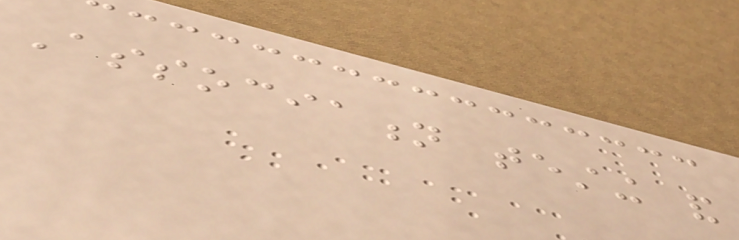Association testing and
